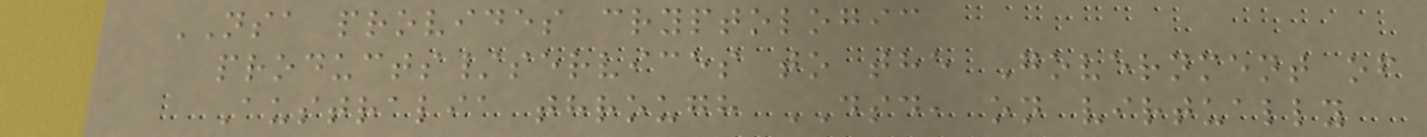NSA provides cryptologic
products/services to the Government of
Australia through DSD, on virtually
